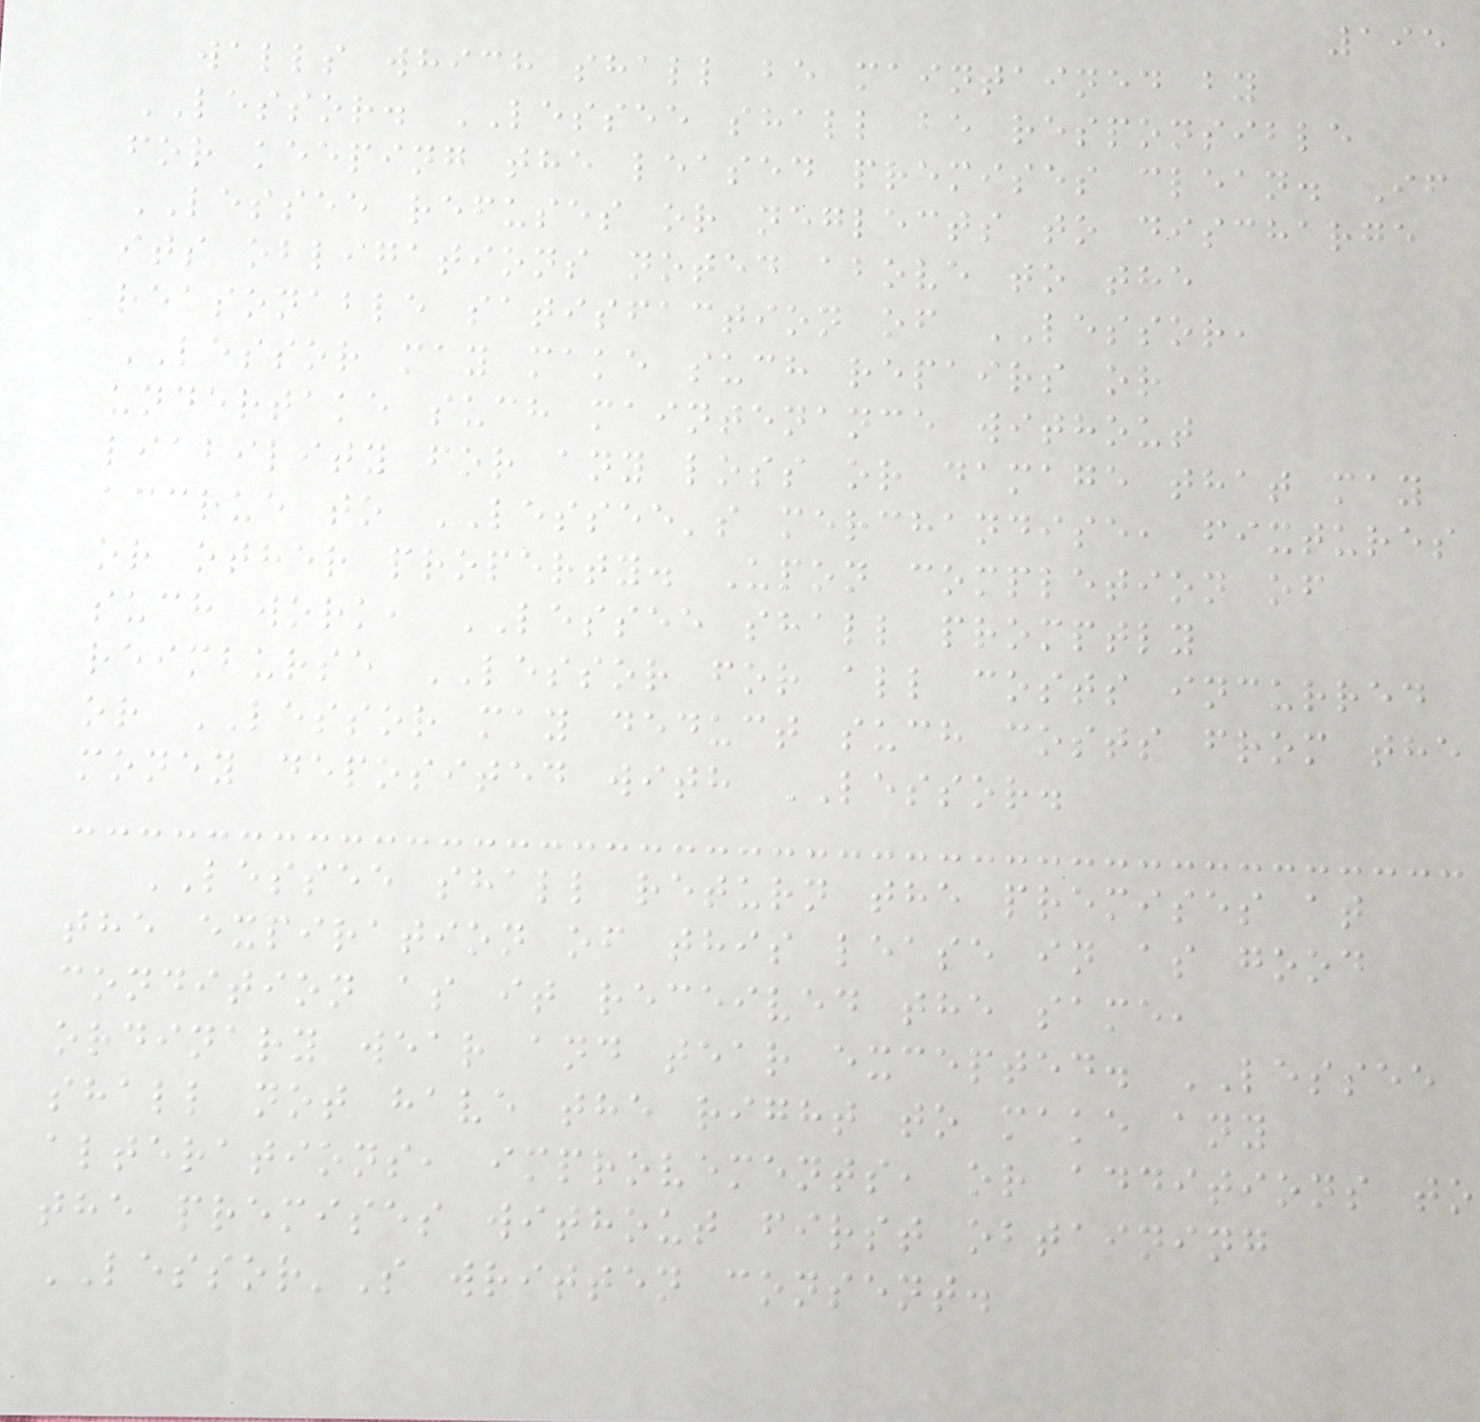195
walls which shall be maintained by
LESSOR. LESSEE shall be responsible
for keeping the leased premises clean. If
LESSEE refuses or neglects to discharge
its obligations noted above to the
reasonable satisfaction of LESSOR,
LESSOR may make such repairs or
undertake such maintenance without
liability for any loss or damage that may
accrue to LESSEE's merchandise, fixtures
or other property. Upon completion of
such work, LESSEE shall promptly
reimburse LESSOR for all costs incurred
or LESSOR may deduct such costs from the
money deposited with LESSOR.
LESSEE shall return the premises at
the expiration of this lease in as good
condition as it received the same,
ordinary wear and tear excepted. LESSEE
shall not have the right to make any
alterations, improvements, or additions to
the premises without first obtaining
LESSOR'S written consent.
